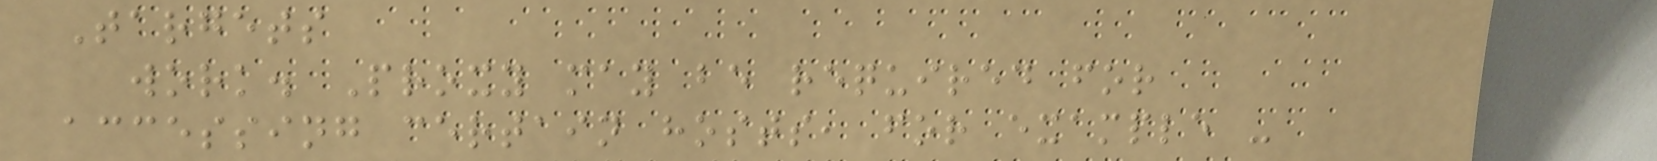Targets
work. Proxy may be required for
accessing certain hosts, for example -
